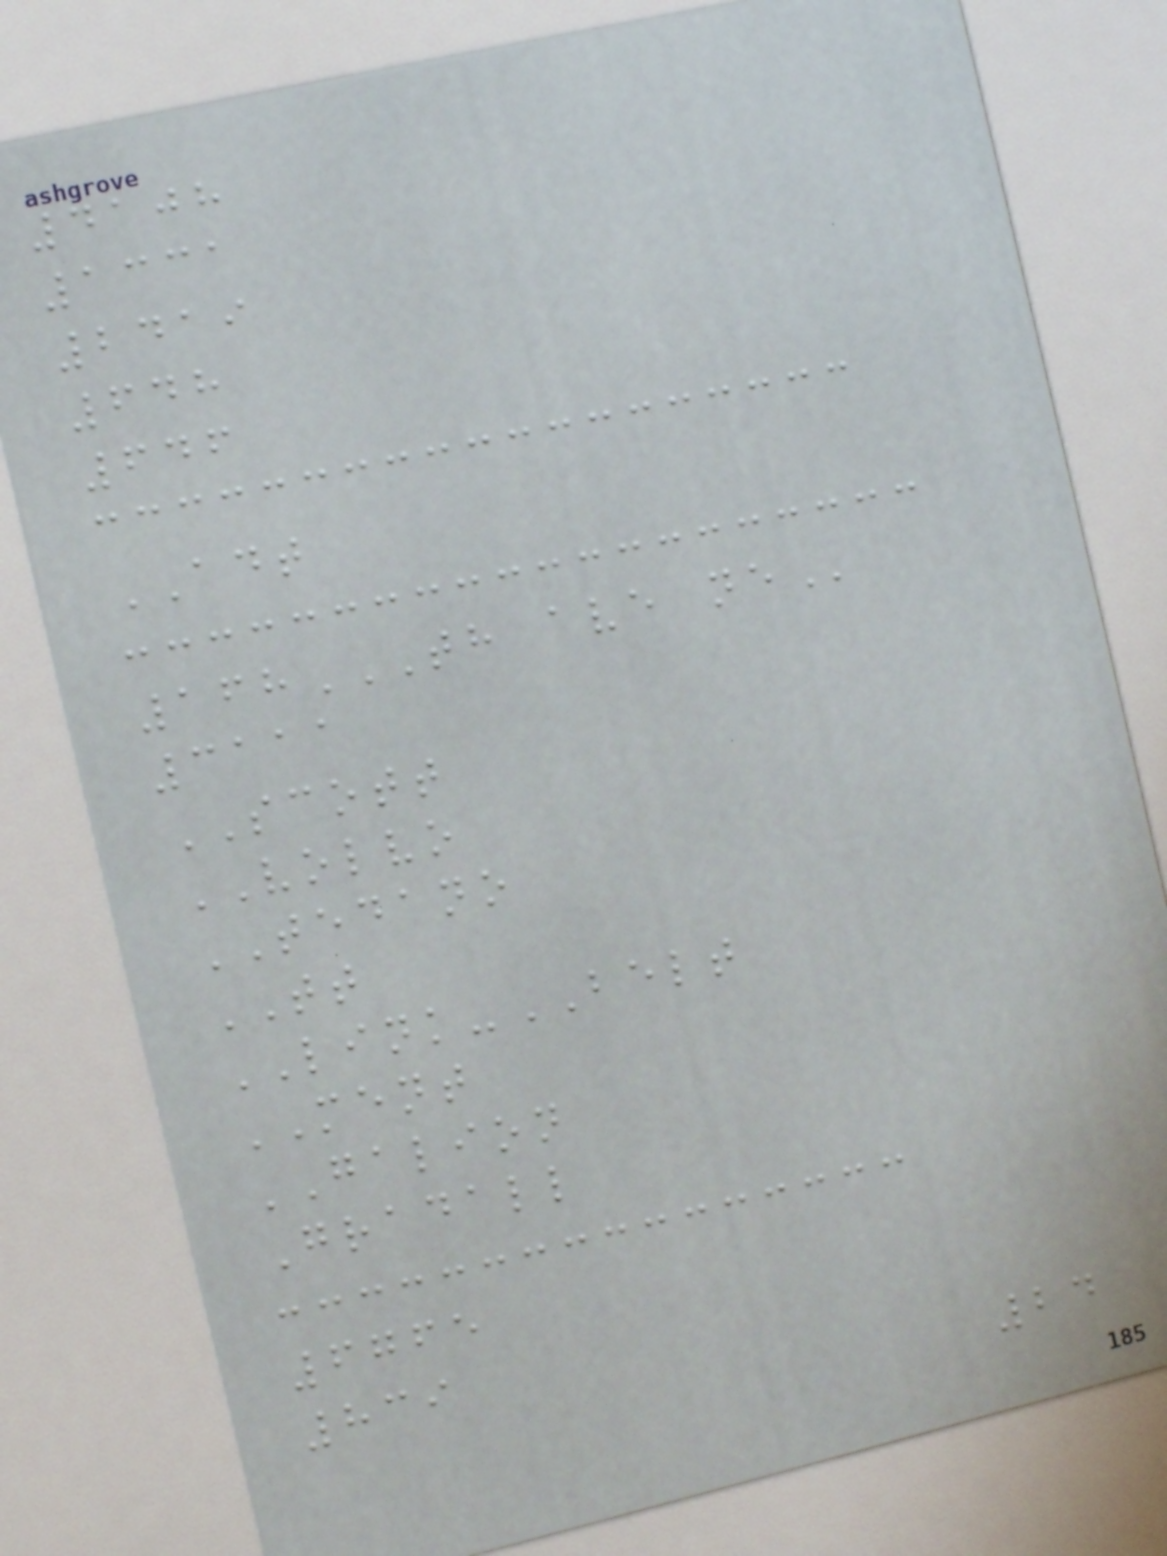4108
1331
2419
648
646
ADT
168TH AVE NE
3111
SCOTT
VOLVO
TEDANO
TT
LINK-BELT
MENT
GALION
Gradall
6765
839
24
